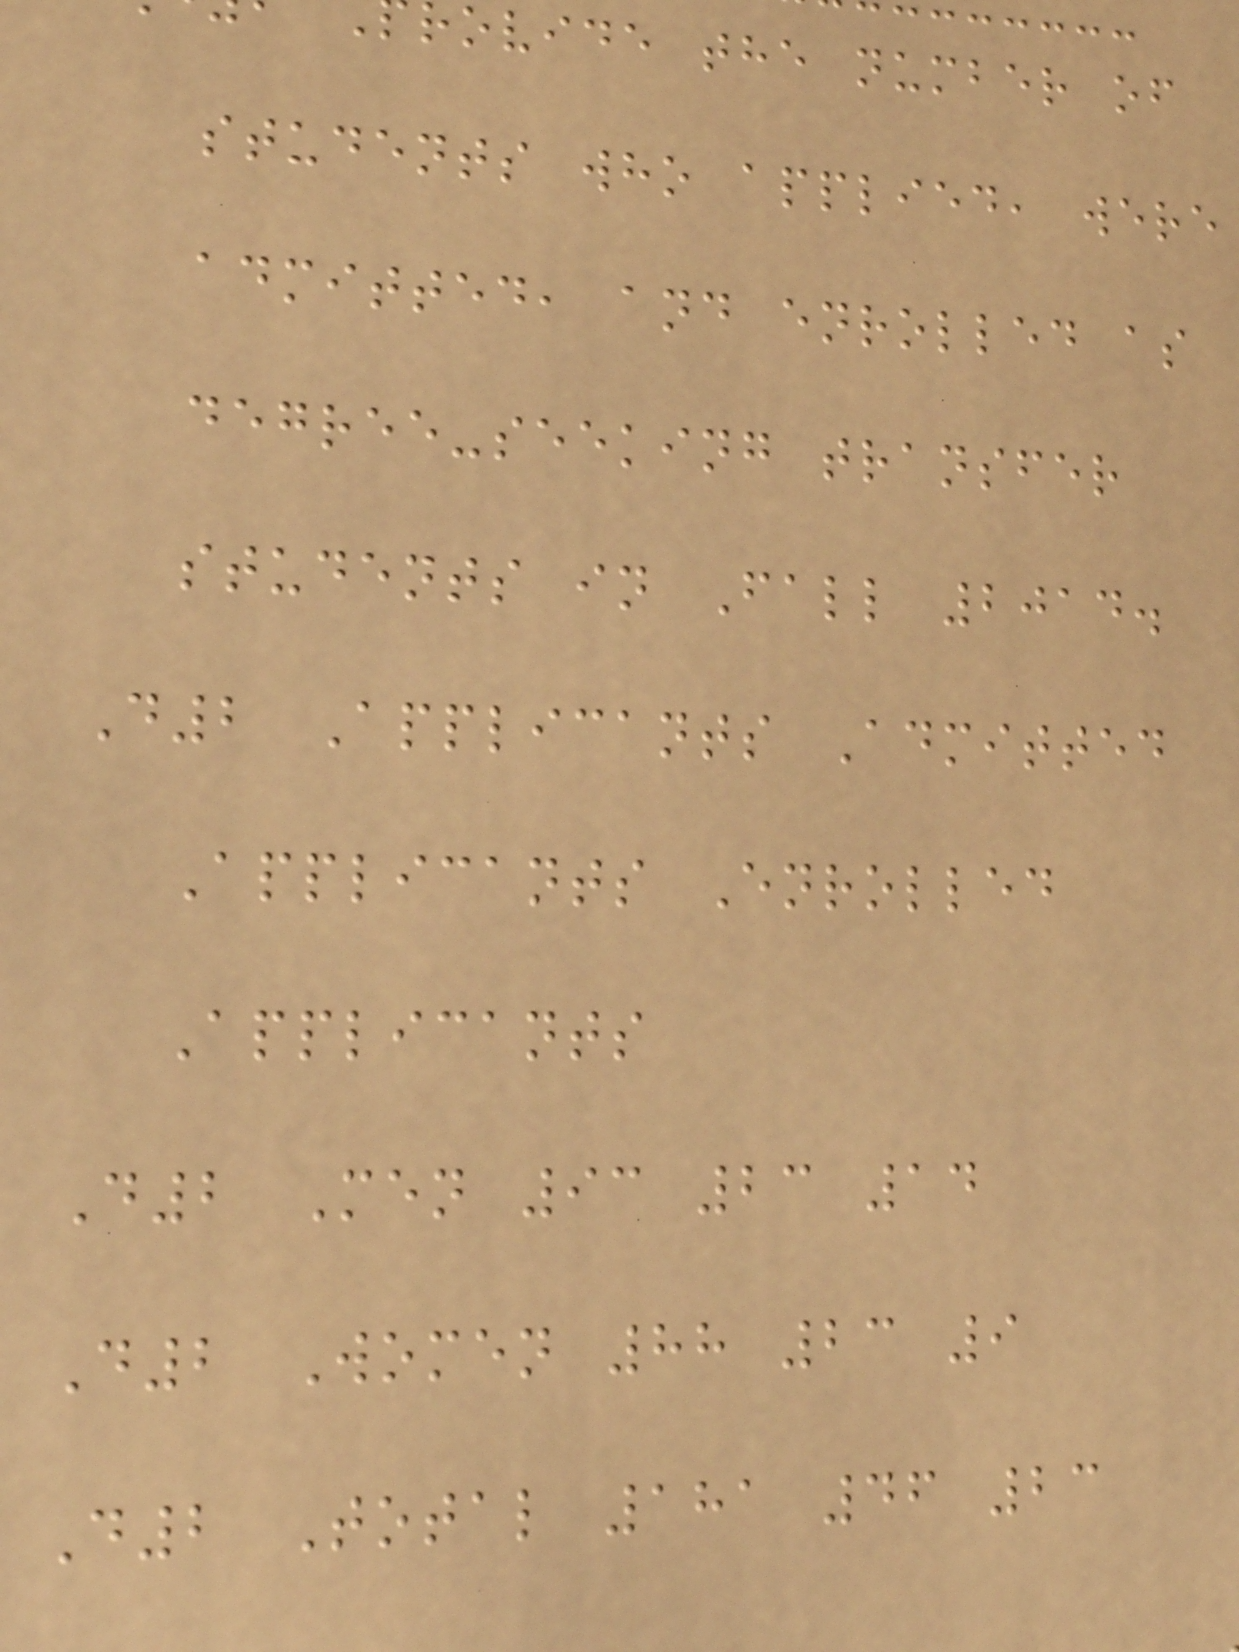ovide the number of
students who applied, were
admitted, and enrolled as
degree-seeking transfer
students in Fall 2014.
D2 Applicants Admitted
Applicants Enrolled
Applicants
D2 Men 93 23 14
D2 Women 88 23 9
D2 Total 181 46 23
